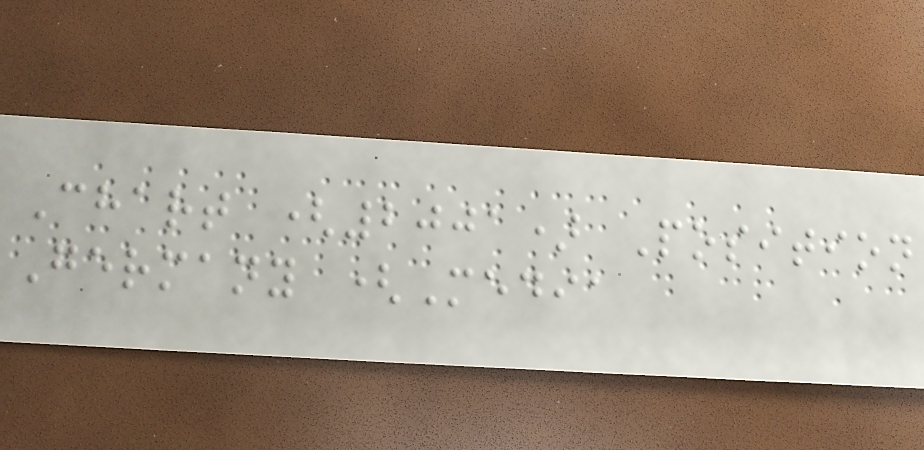Chart (2001) Position
Germany (Media
